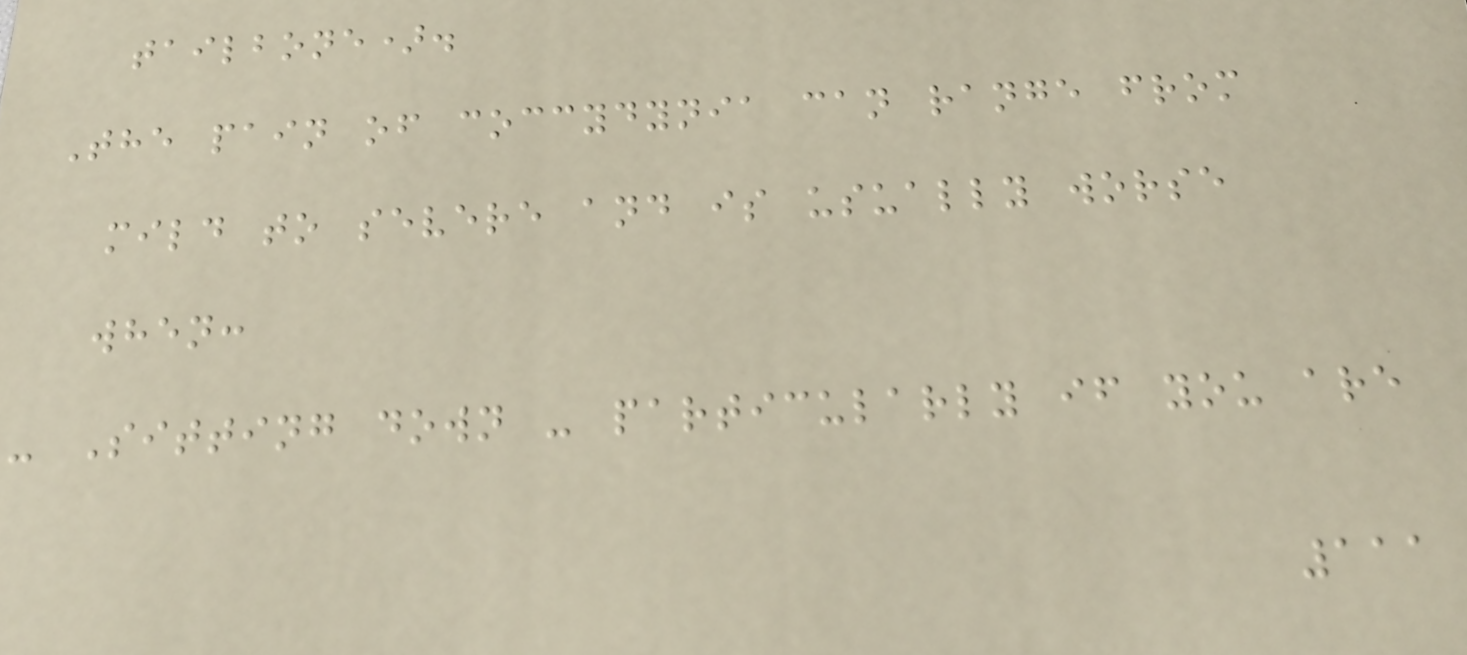tailbone).
The pain of coccydynia can range from
mild to severe and is usually worse
when:
- Sitting down - particularly if you are
111
